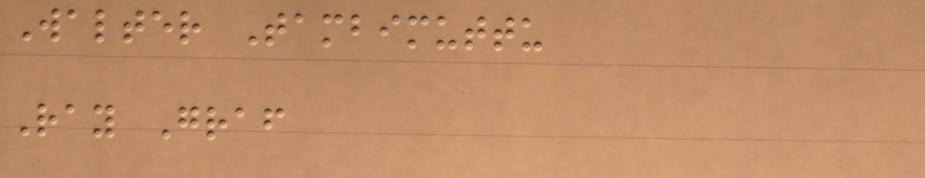Walter Tambimuttu
Ray Graf
